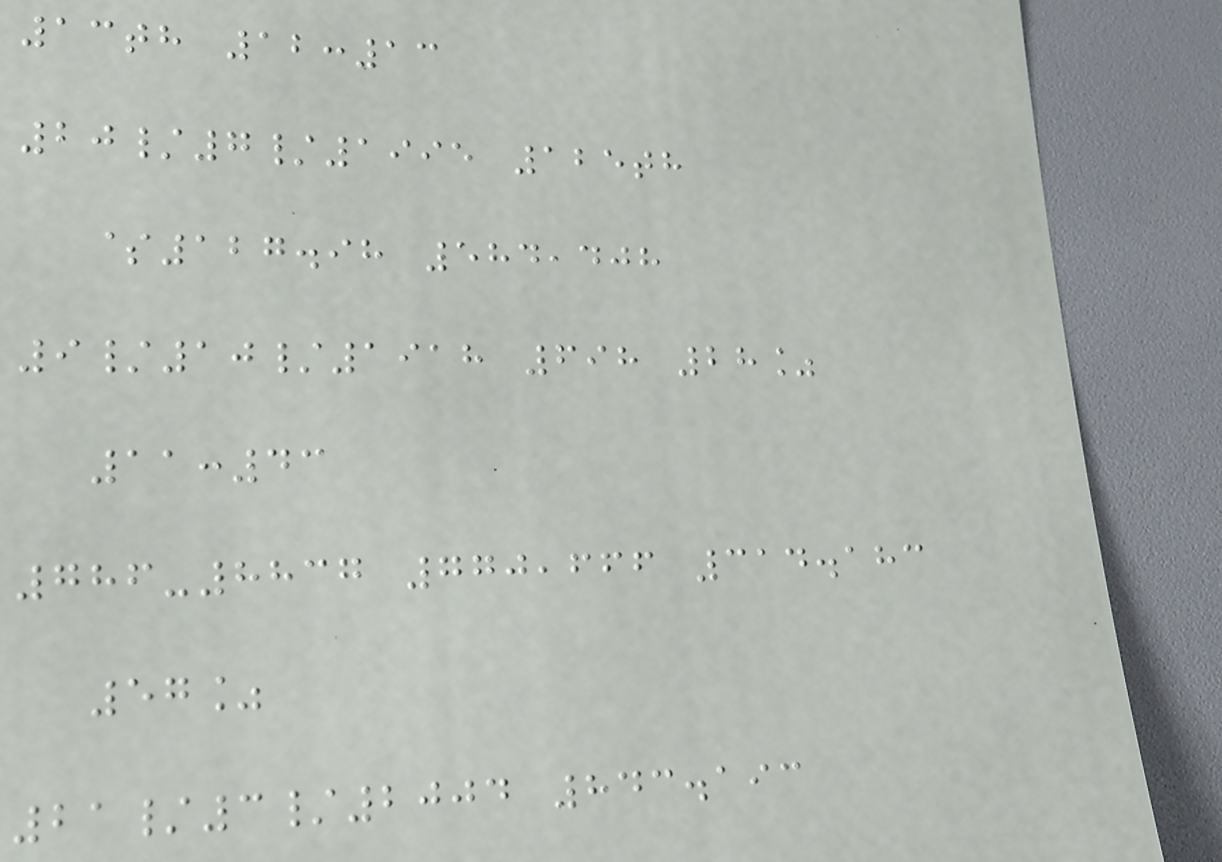13th 12:13
20/7/1995 125th
$127.98 584,408
9/10/1918 698 28%
11:43
786-8837 770,666 314.183
57%
21/3/2004 843.193
